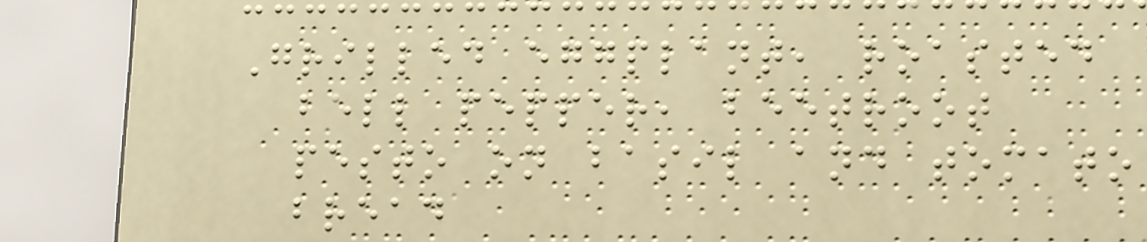Grilled eggplant, roasted
bell pepper, beetroot
pesto on basil and tomato
bread
